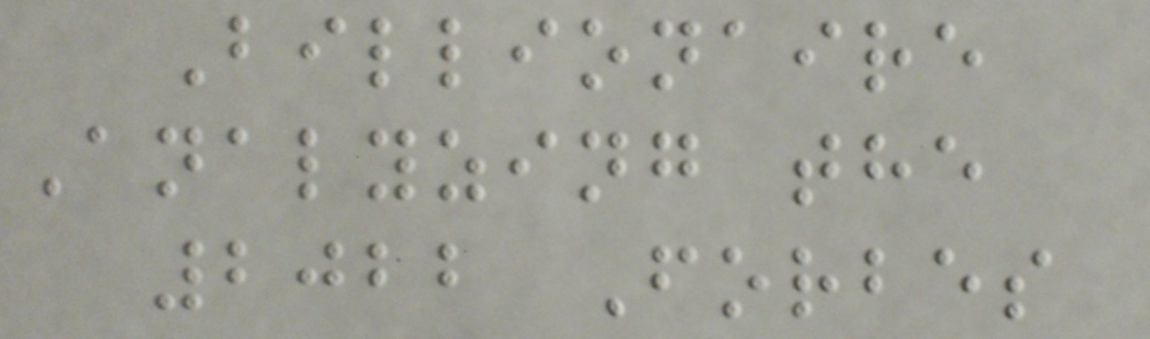Billionaire
Analyzing the
2022 Forbes
